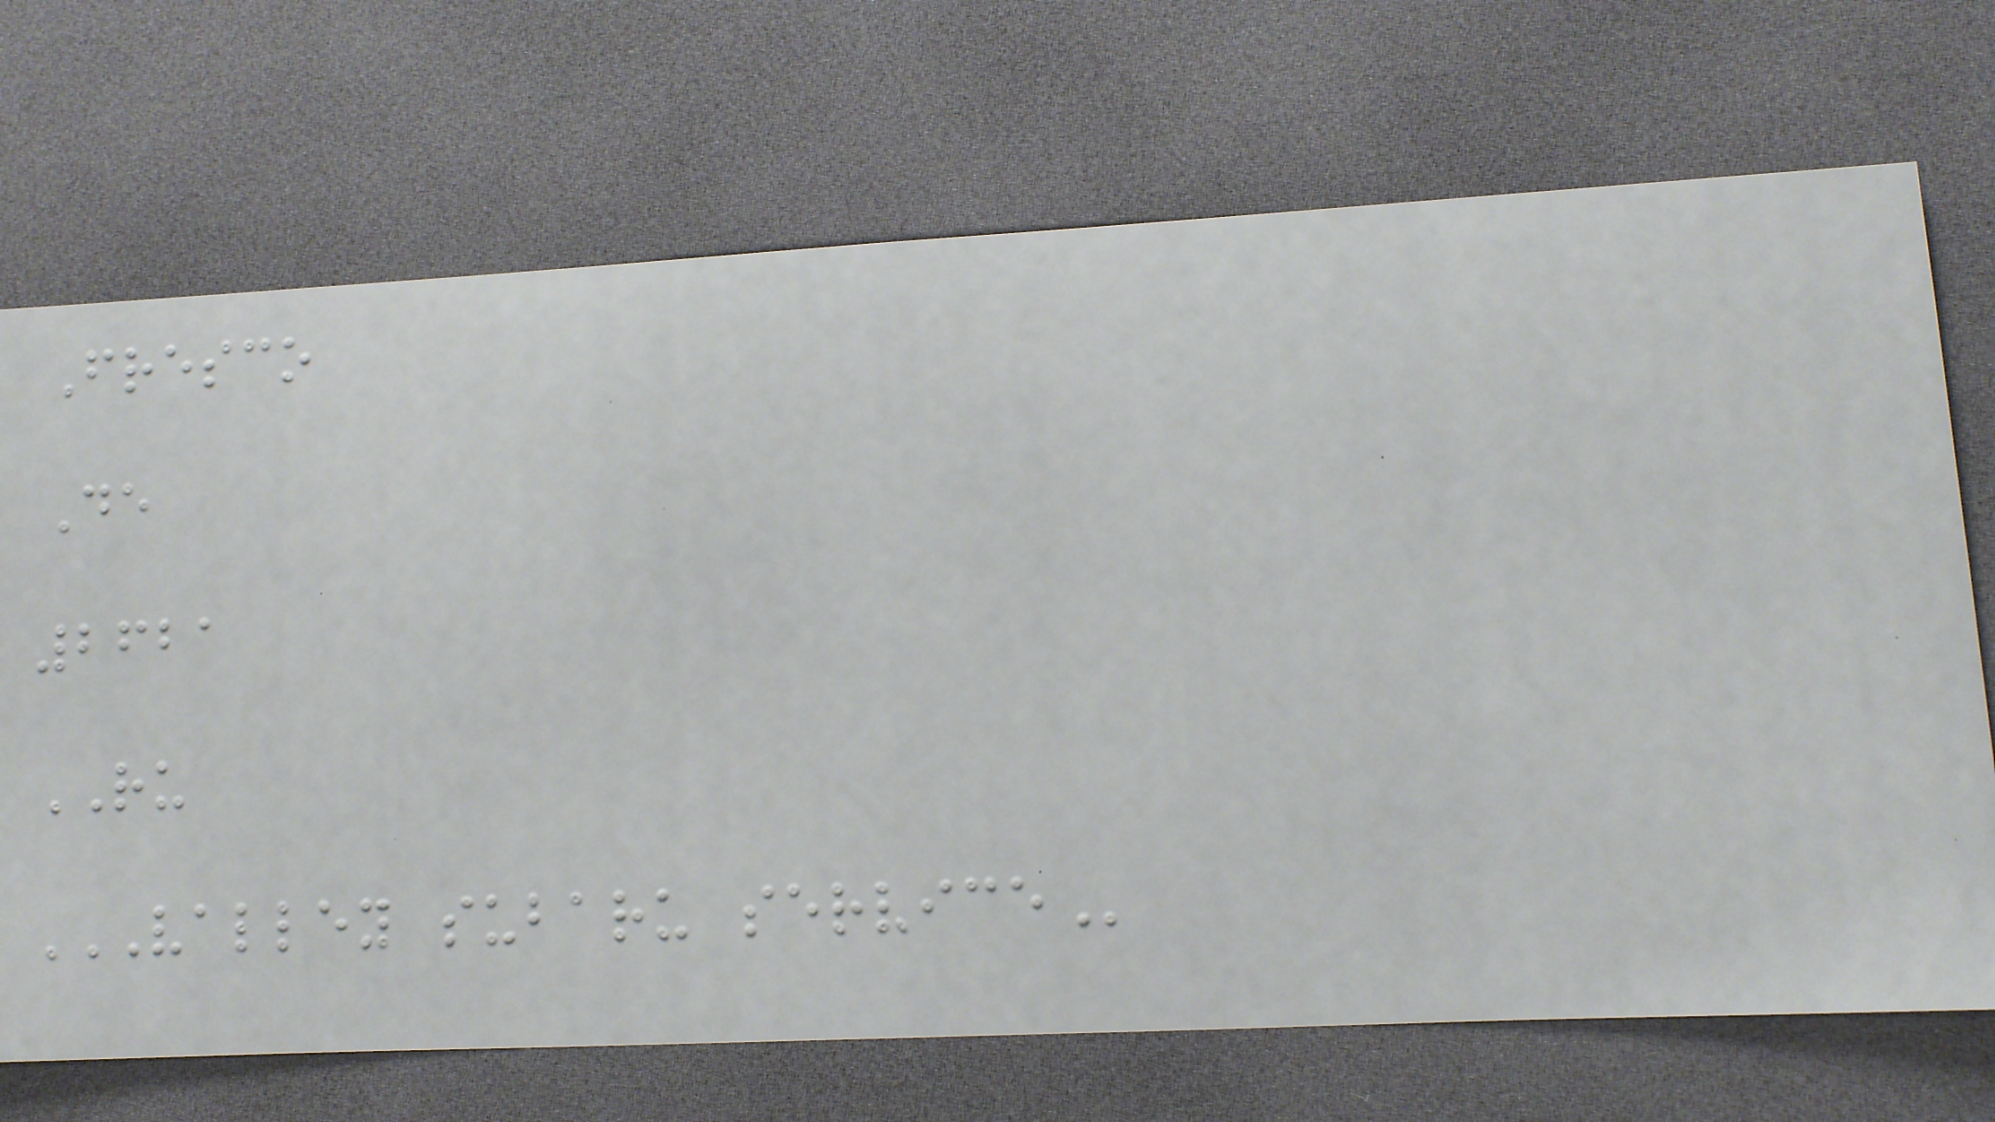Fresco
De
2621
RU
VALLEY SUBARU SERVICE
